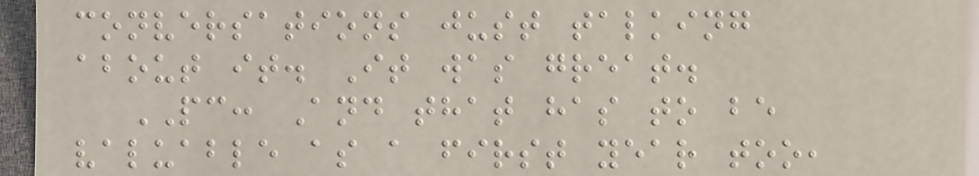conversations just talking
about it. It was great.
PC: And that has to be
valuable as a first year too,
